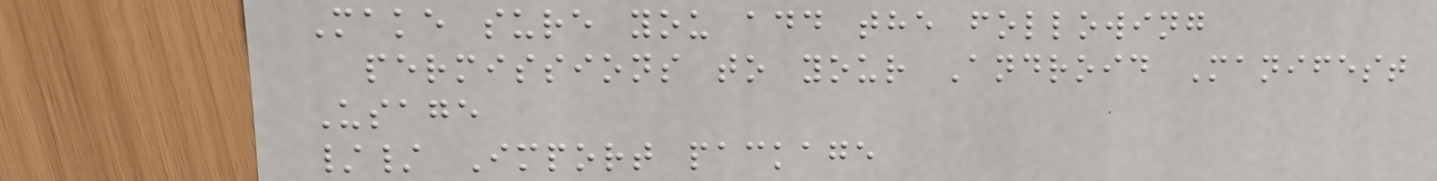Make sure you add the following
permissions to your Android Manifest
Usage
// Import package
